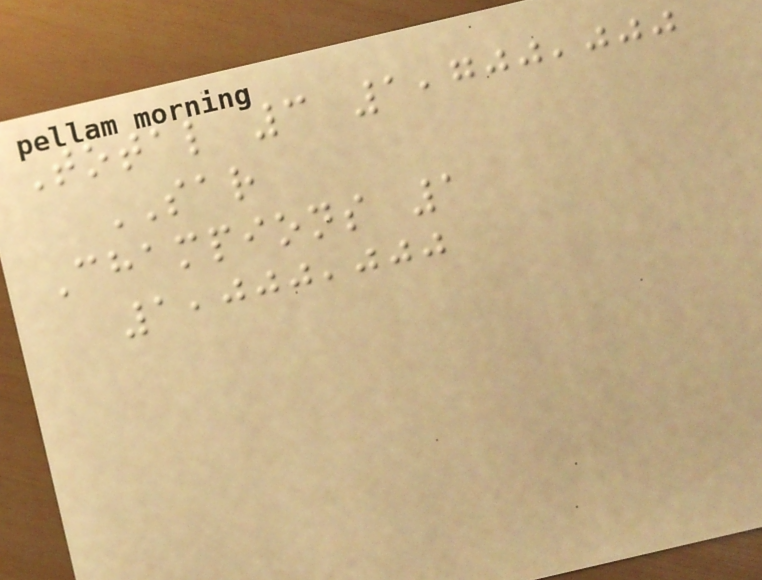Total 3 1,700,000
SAR
Champions 1
1,000,000
